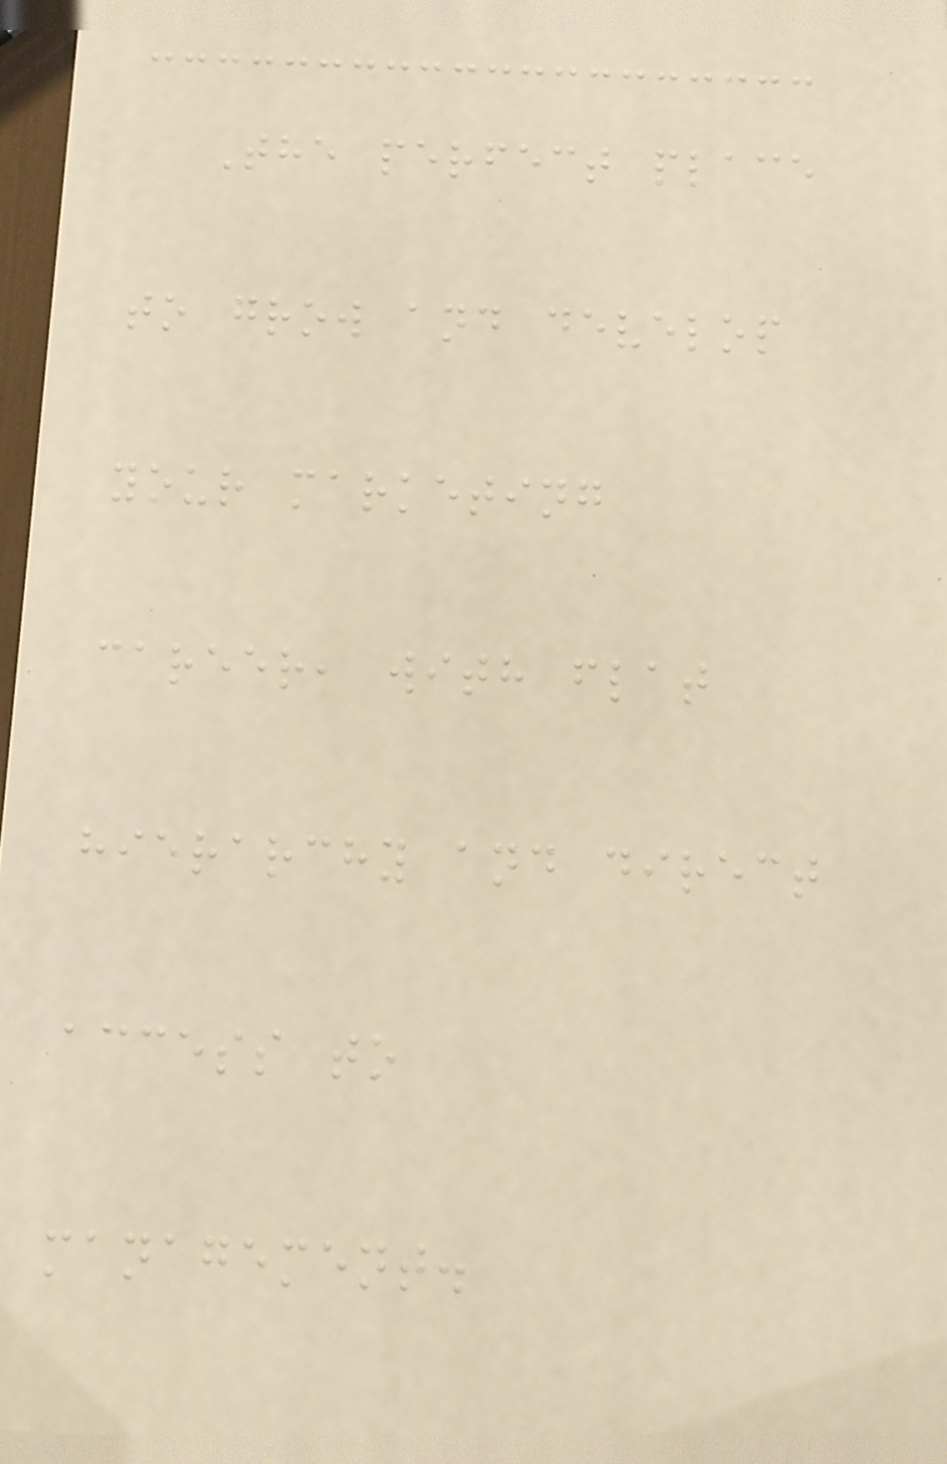The perfect place
to grow and develop
your marketing
career, with flat
hierarchy and direct
access to
management.
